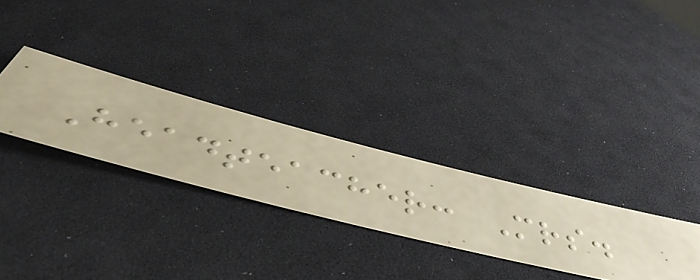Headteacher: Mrs.
